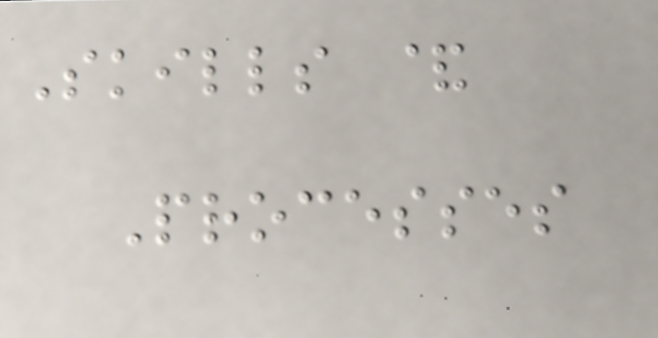Skills &
Processes
